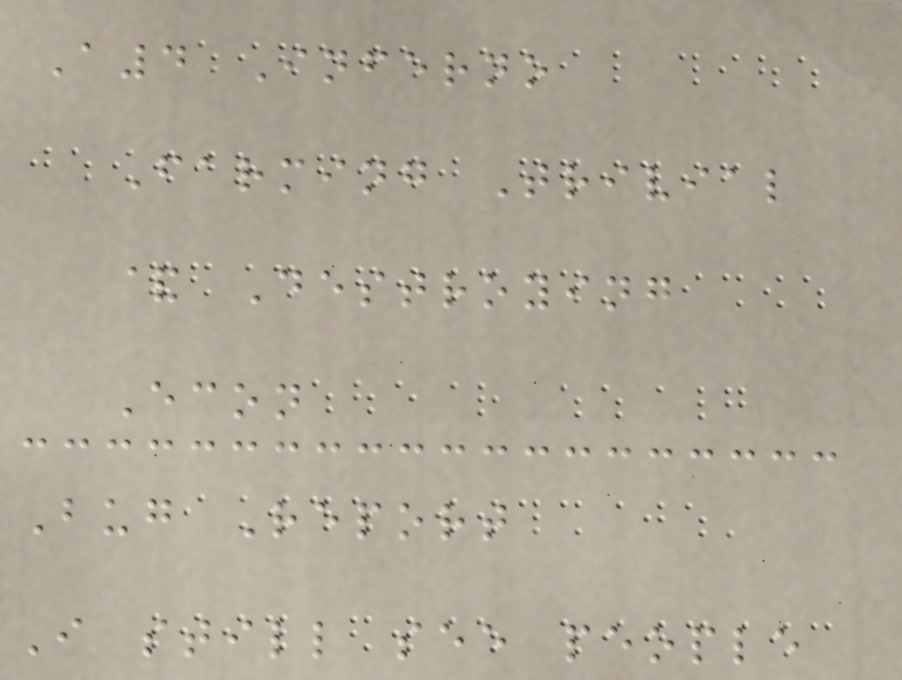A4 Inferno
Farming Trivial
& Destroying
Econ
Bug Report
I still see people
